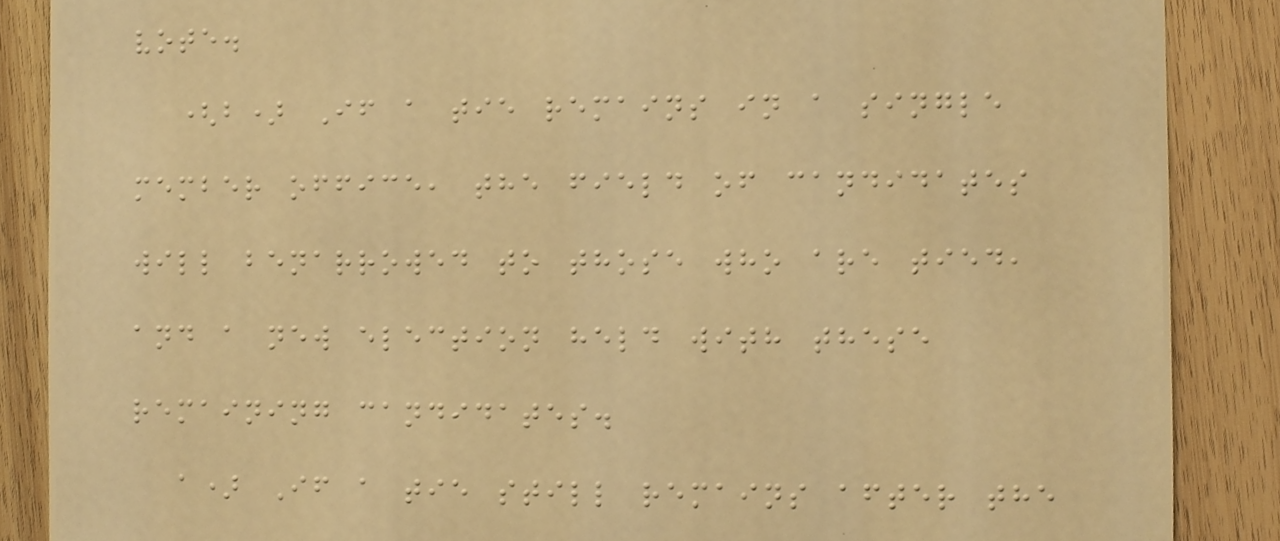vote.
(b) If a tie remains in a single
member office, the field of candidates
will benarrowed to those who are tied,
and a new election held with these
remaining candidates.
a) If a tie still remains after the
